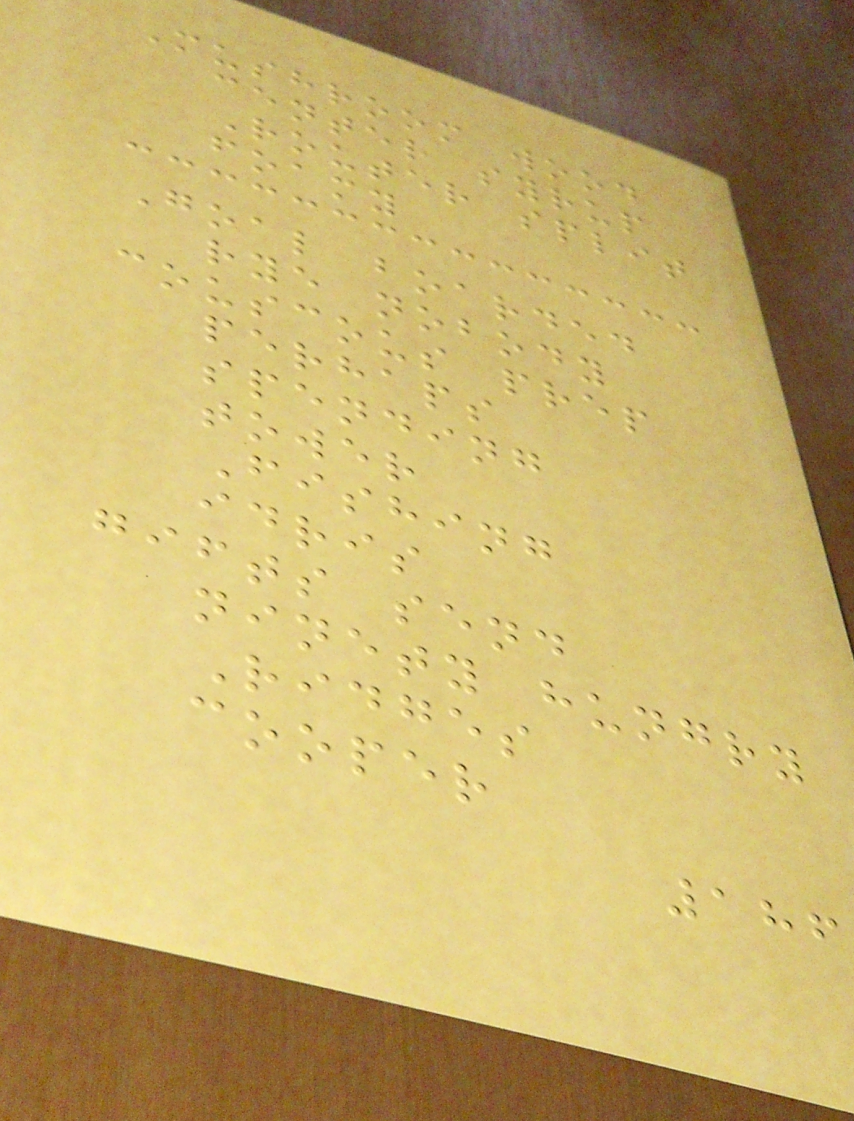Mushroom wood
center syrup
Router split
foamy
Goal boarded
rye nobody
couscous prep
perhaps
spending
tower
Fishing
idris
gifts send
ninety hungry
Ridges
cooper
186
